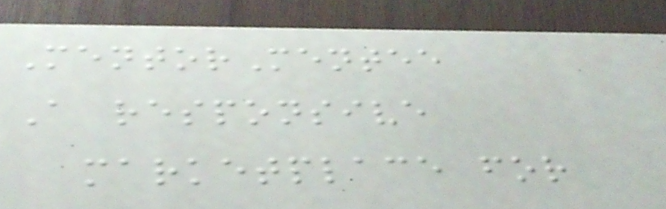MentorMentee
A responsive
marketplace for
